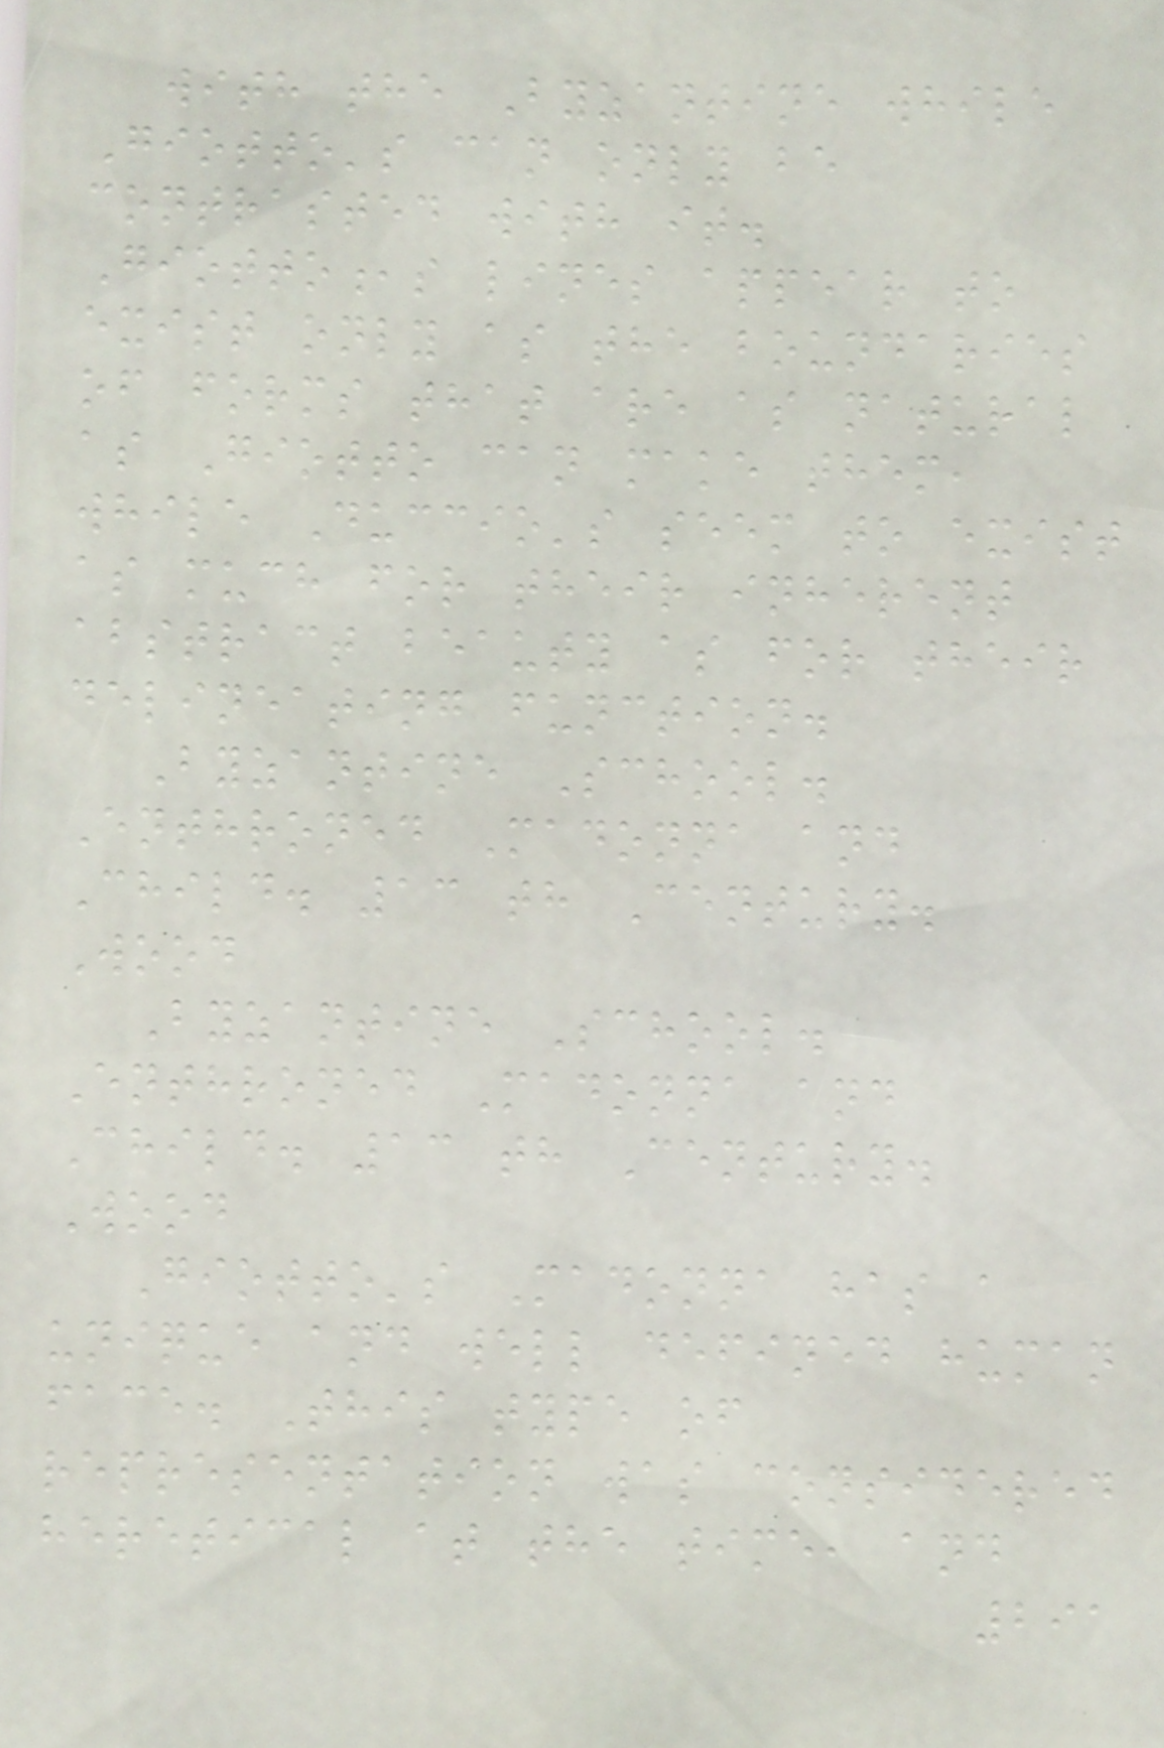with the Byzantine while
Giotto's can only be
contrasted with it.
Giotto,s lines appear to
exist only as the boundaries
of forms that are as natural
as Giotto can make them,
while Duccio's seem to exist
as much for their inherent
abstract beauty as for their
delineating function.
Byzantine School.
Enthroned Madonna and
Child. 13 th Century.
Wood
Byzantine School.
Enthroned Madonna and
Child. 13 th Century.
Wood
Giotto's Madonna has a
unique and well defined human
face. This type of
representation was considered
heretical at the time, and
291
